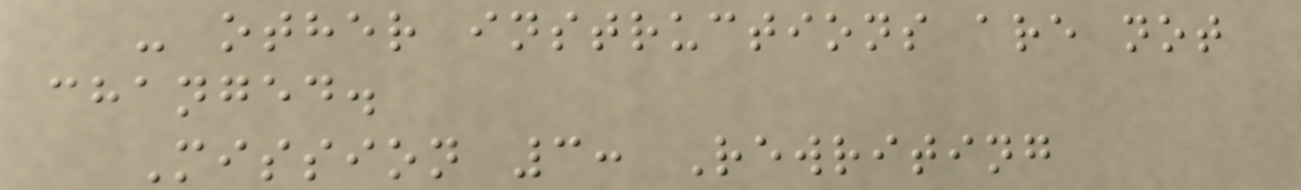- other instructions are not
changed.
Mission 3: Rewriting
